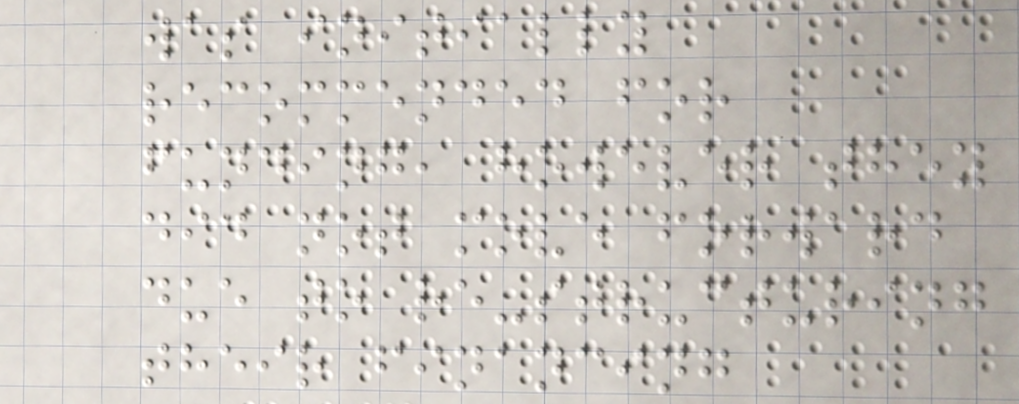was initially
recommended for
funding, however they
did not move forward
due to re-structuring
their financing
